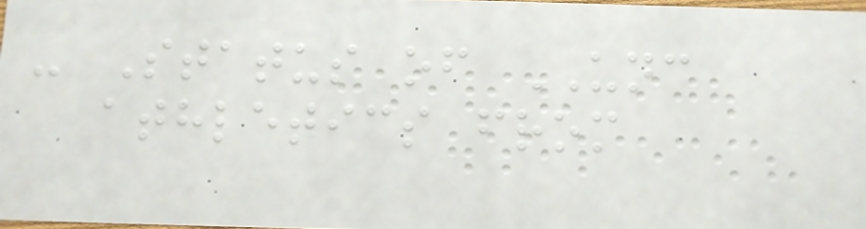- Status of UNC
athletics from
